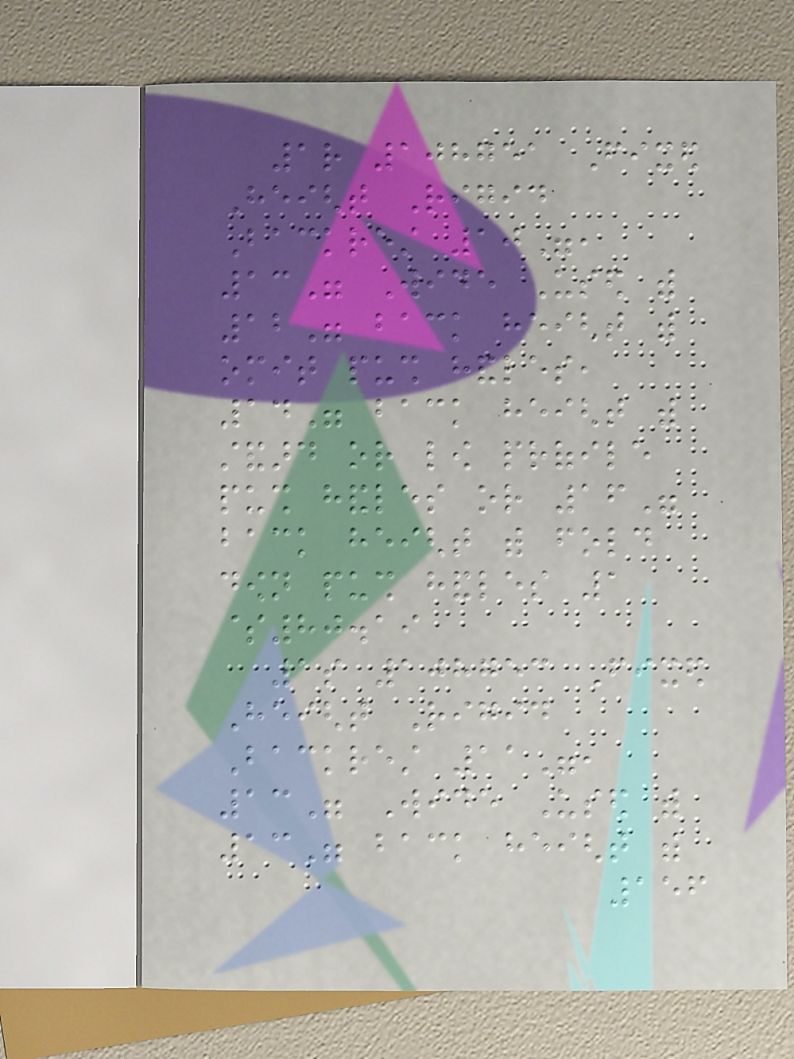1r 108751 Fixed
Height Rigid
Backrest 10",
13" Wide Used with
12" back height with
omit push handles,
14" back height with
standard or low profile
push handles or 16"
back height with fold
down push handles 1
$80.19
1s 108753 Fixed
Height Rigid
Backrest 11",
13" Wide Used with
13" back height with
156
